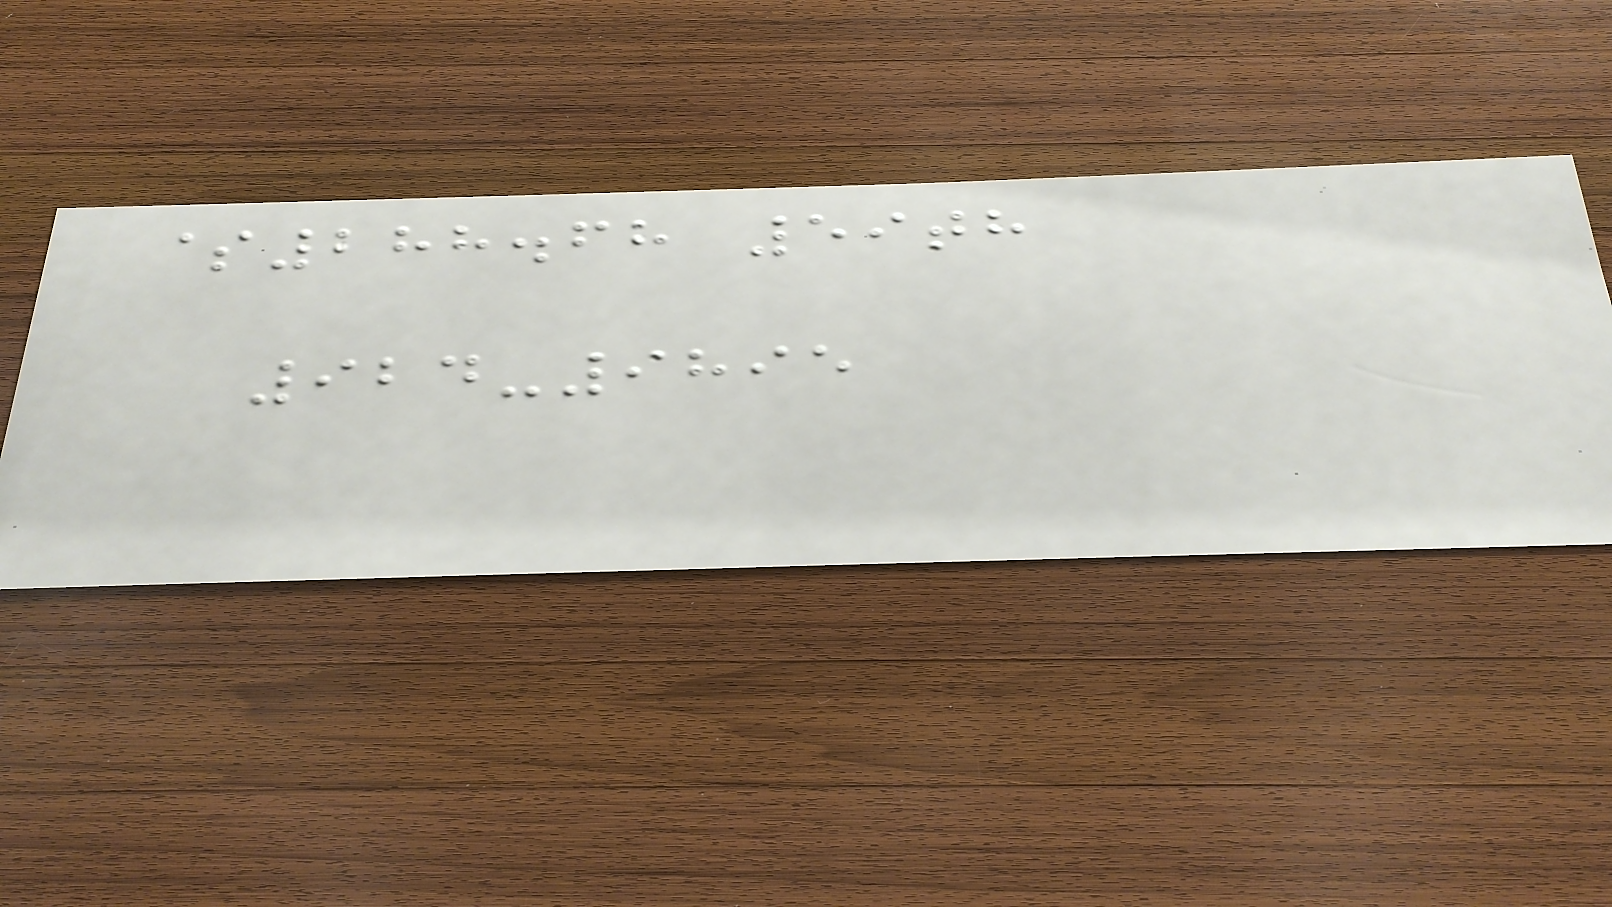$288.68 59th
924-9895
